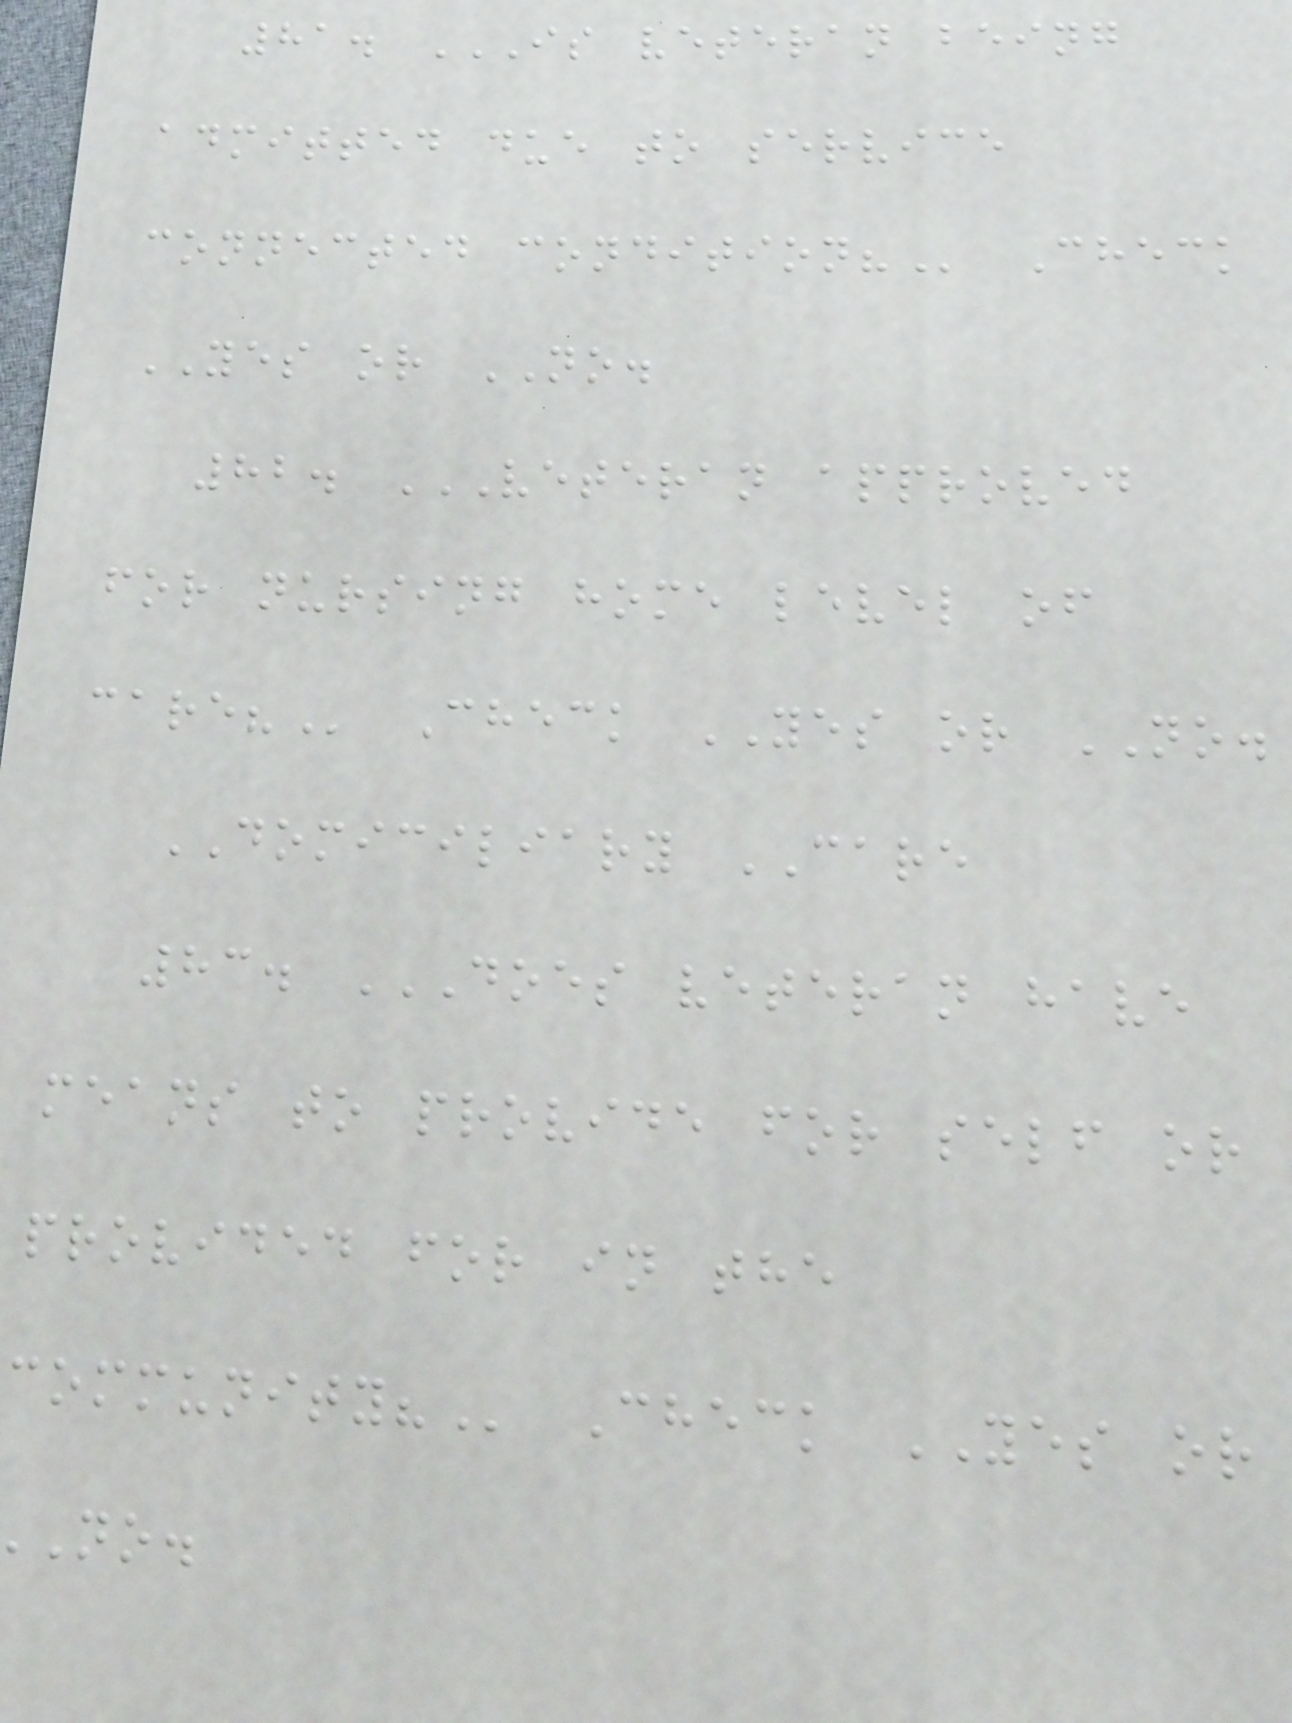81. IS VETERAN BEING
admitted due to service
connected
YES or NO.
82. VETERAN APPROVED
for nursing home level of
Check YES or NO.
DOMICILIARY CARE
83. DOES VETERAN HAVE
means to provide for self or
provided for in the
Check YES or
